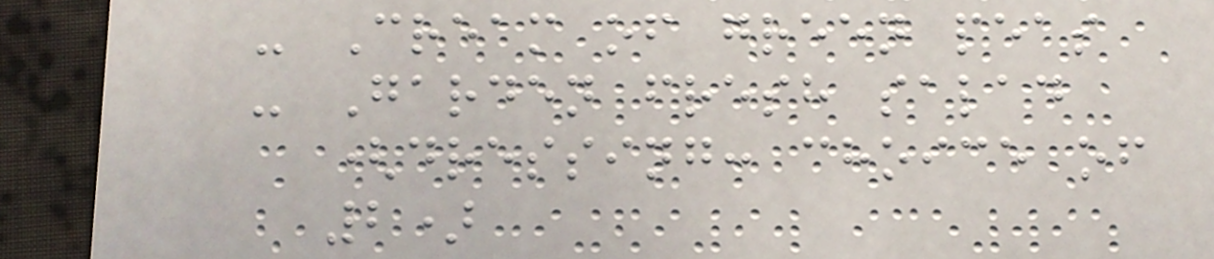- Cream of green peas
- Garden fresh salad
(dressing: choice of
2)
